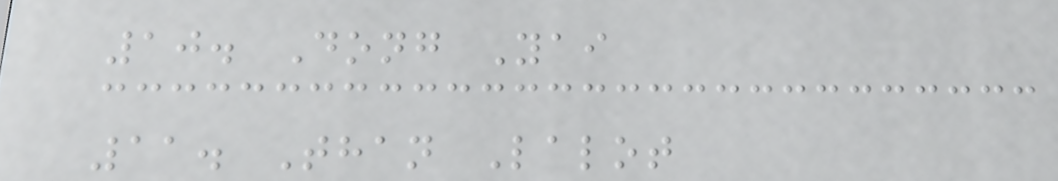10. Dong Yai
11. Than Lalot
